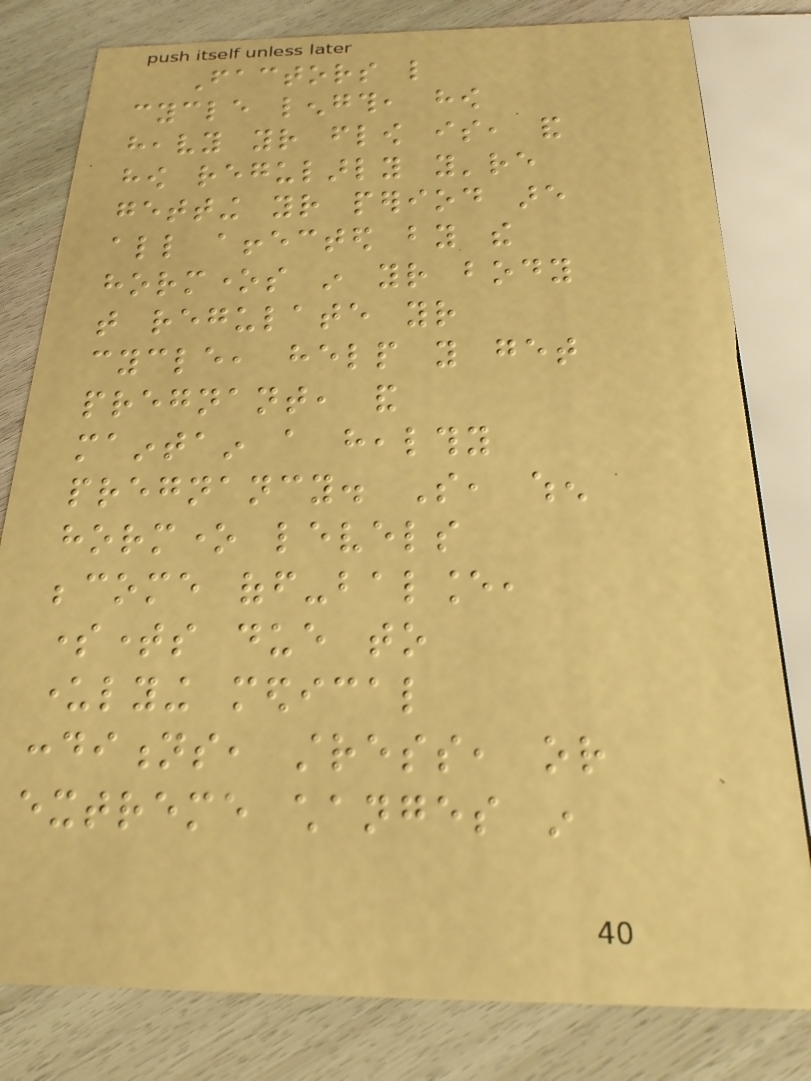Factors like
cycle length, how
heavy your flow is, and
how regularly you're
getting your period are
all affected by the
hormones in your body
that regulate your
cycle, help you get
pregnant, and
maintain a healthy
pregnancy. So, when
hormone levels
become off-balance,
sometimes due to
underlying medical
conditions, stress, or
extreme changes in
